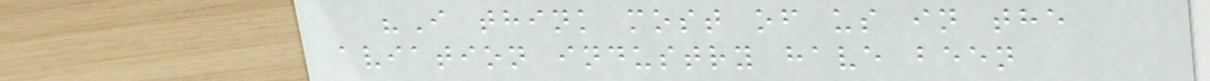"I think most of us in the
aviation industry have been
